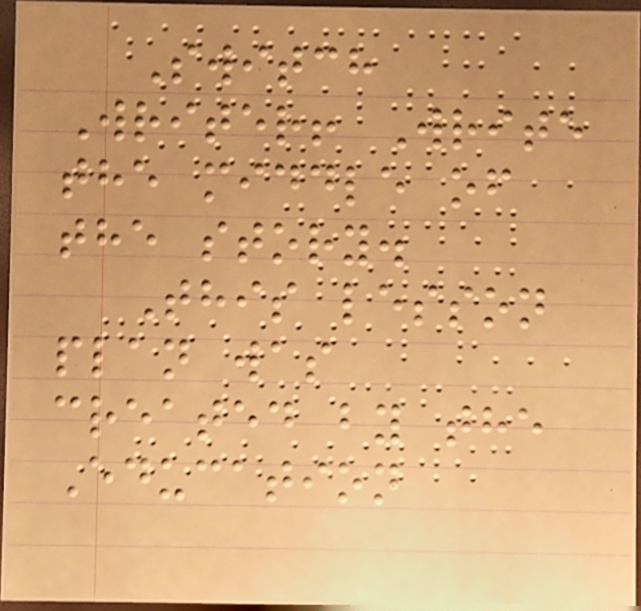Switch
Writer! Write
the middle of
the story.
This lesson
plan was
created by the
Education
